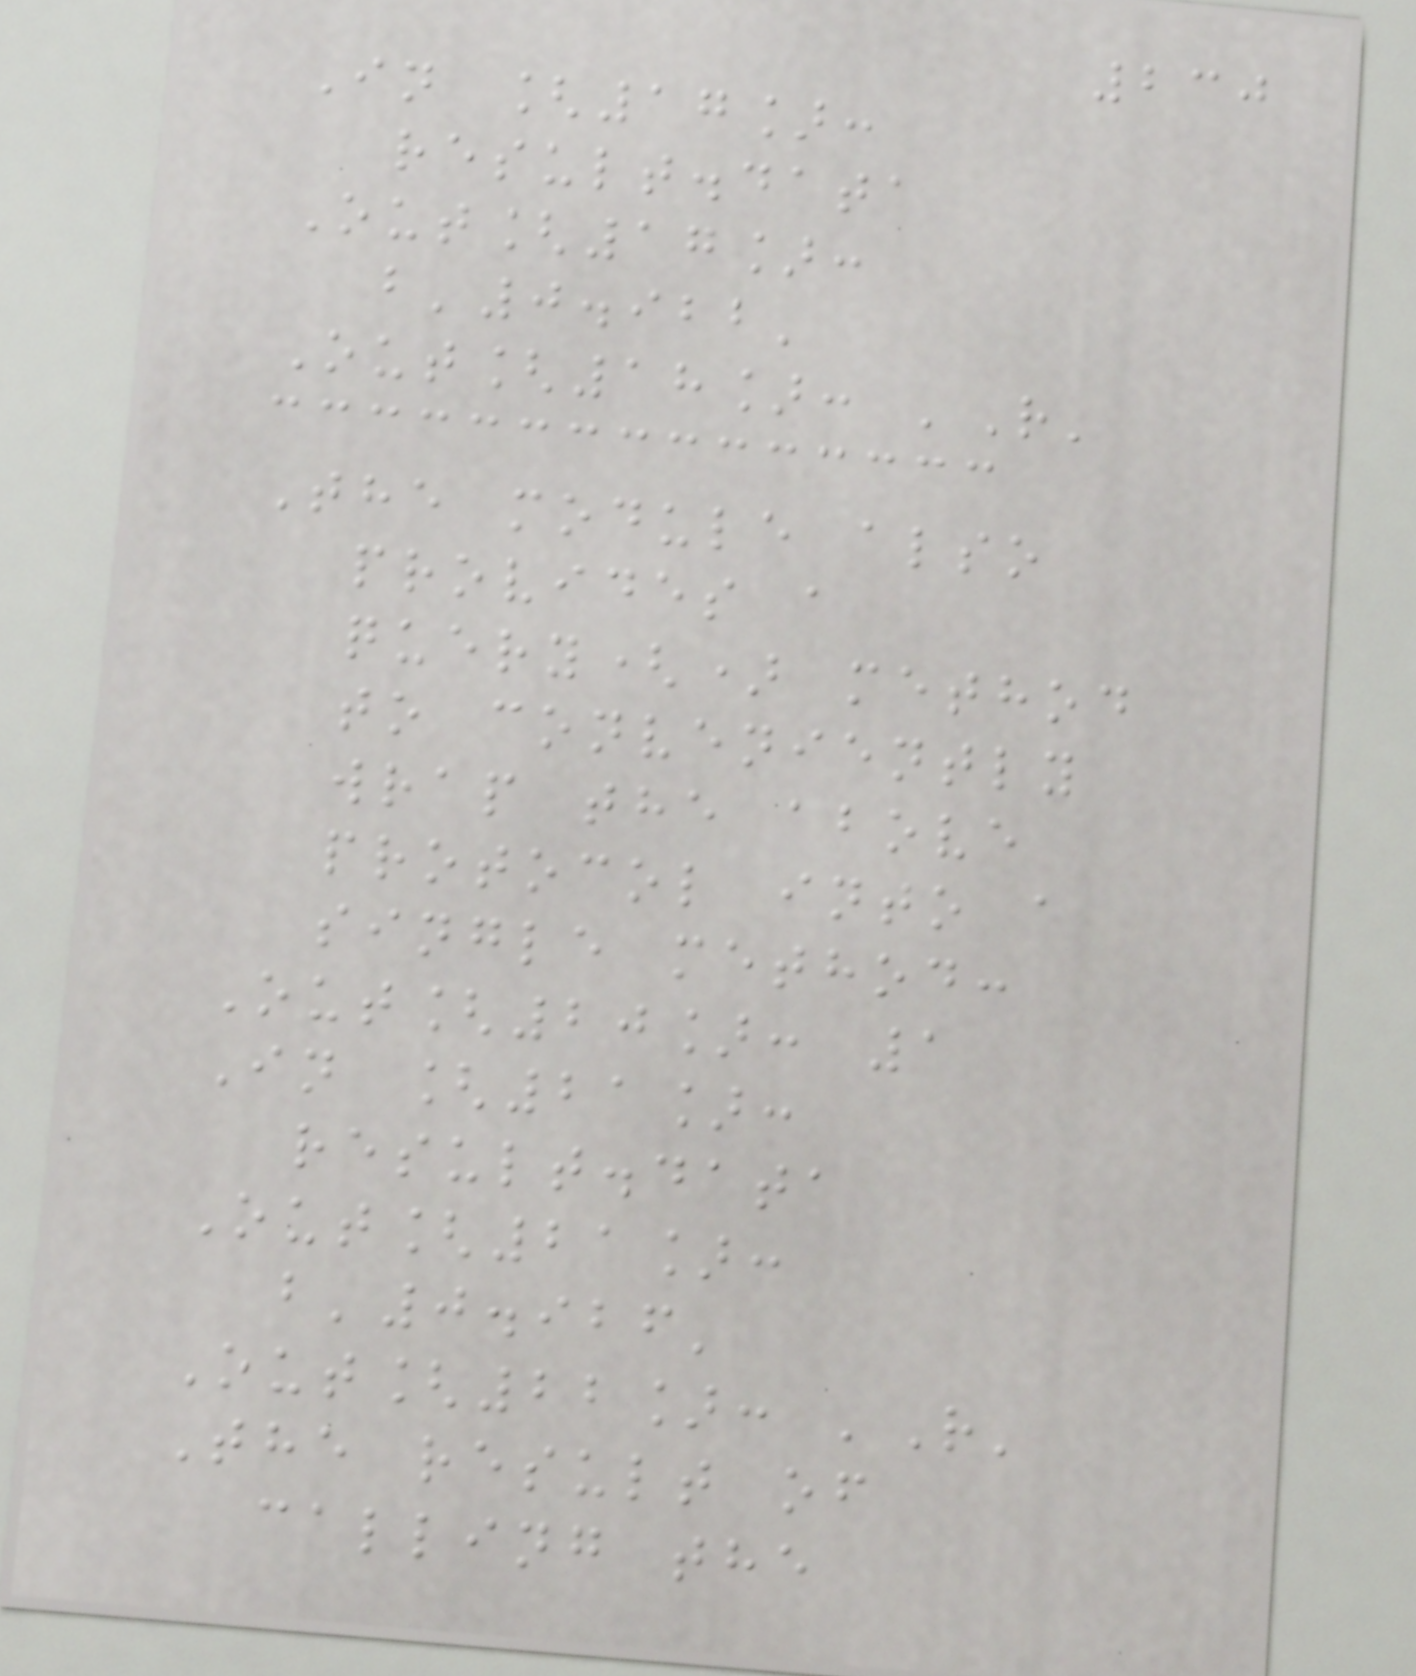230
In [17]:
result.data
Out[17]:
b'0.922'
Out[18]: 'R'
The module also
provides a
query() method
to conveniently
wrap the above
protocol into a
single method:
Out[20]: 1
In [21]:
result.data
Out[21]:
b'0.926'
Out[22]: 'R'
The result of
calling the
